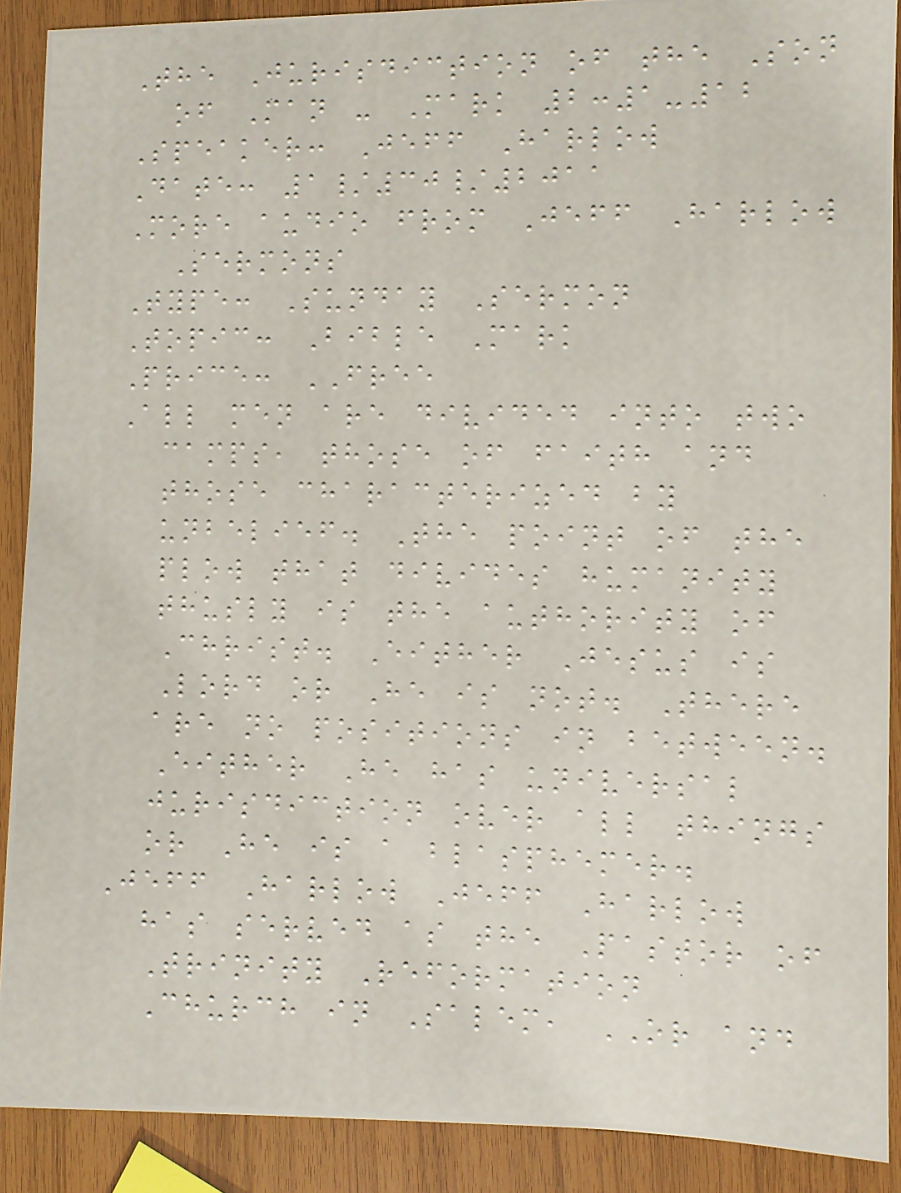The Jurisdiction of the Son
of Man - Mark 2:1-12
Speaker: Jeff Harlow
Date: 1/30/2011
More audio from Jeff Harlow
Sermons
Type: Sunday Sermon
Topic: Bible Mark
Price: FREE
All men are divided into two
camps, those of faith and
those characterized by
unbelief. The point of the
plow that divides humanity
thusly is the authority of
Christ. Either Jesus is
Lord or He is not. There
are no positions in between.
Either He has universal
jurisdiction over all things
or He is a blasphemer.
Jeff Harlow Jeff Harlow
has served as the Pastor of
Trinity Reformation
Church in Salem, OR and
